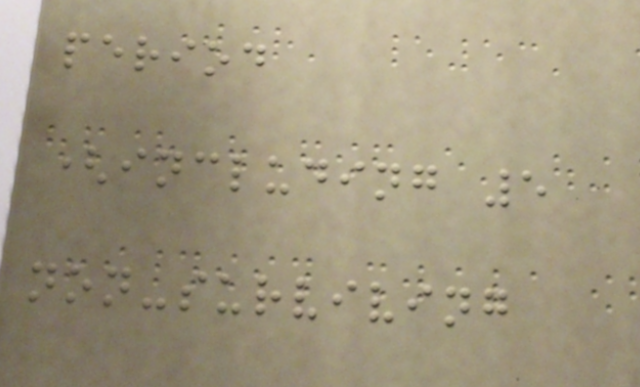period
(including 5
non-surviving
